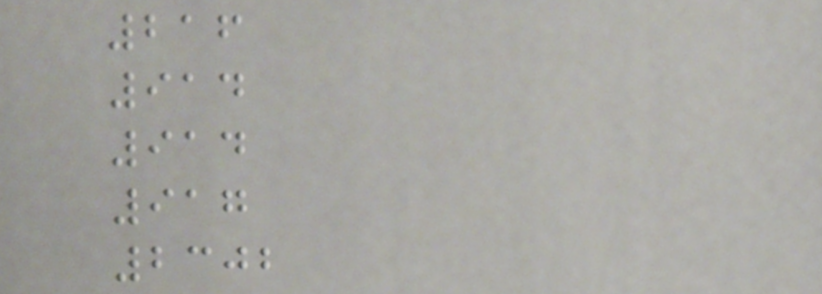216
914
914
917
2302
